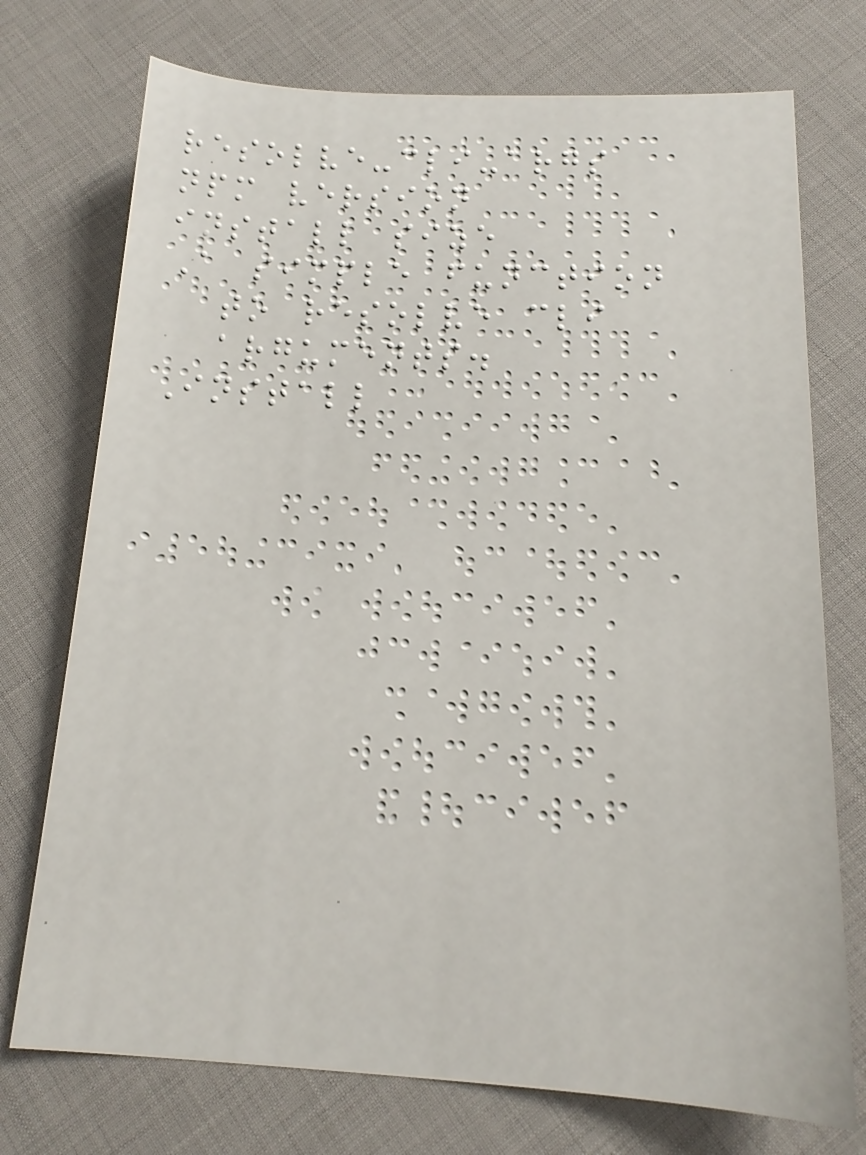resolve-cli-args
npm version
install size
A simple function
to resolve cli
arguments.
Install
